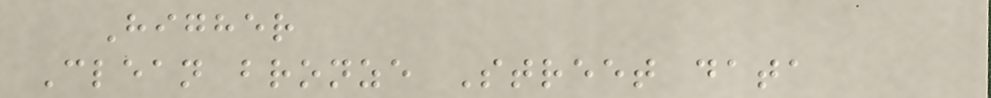Higher
Clean bronze Street data
